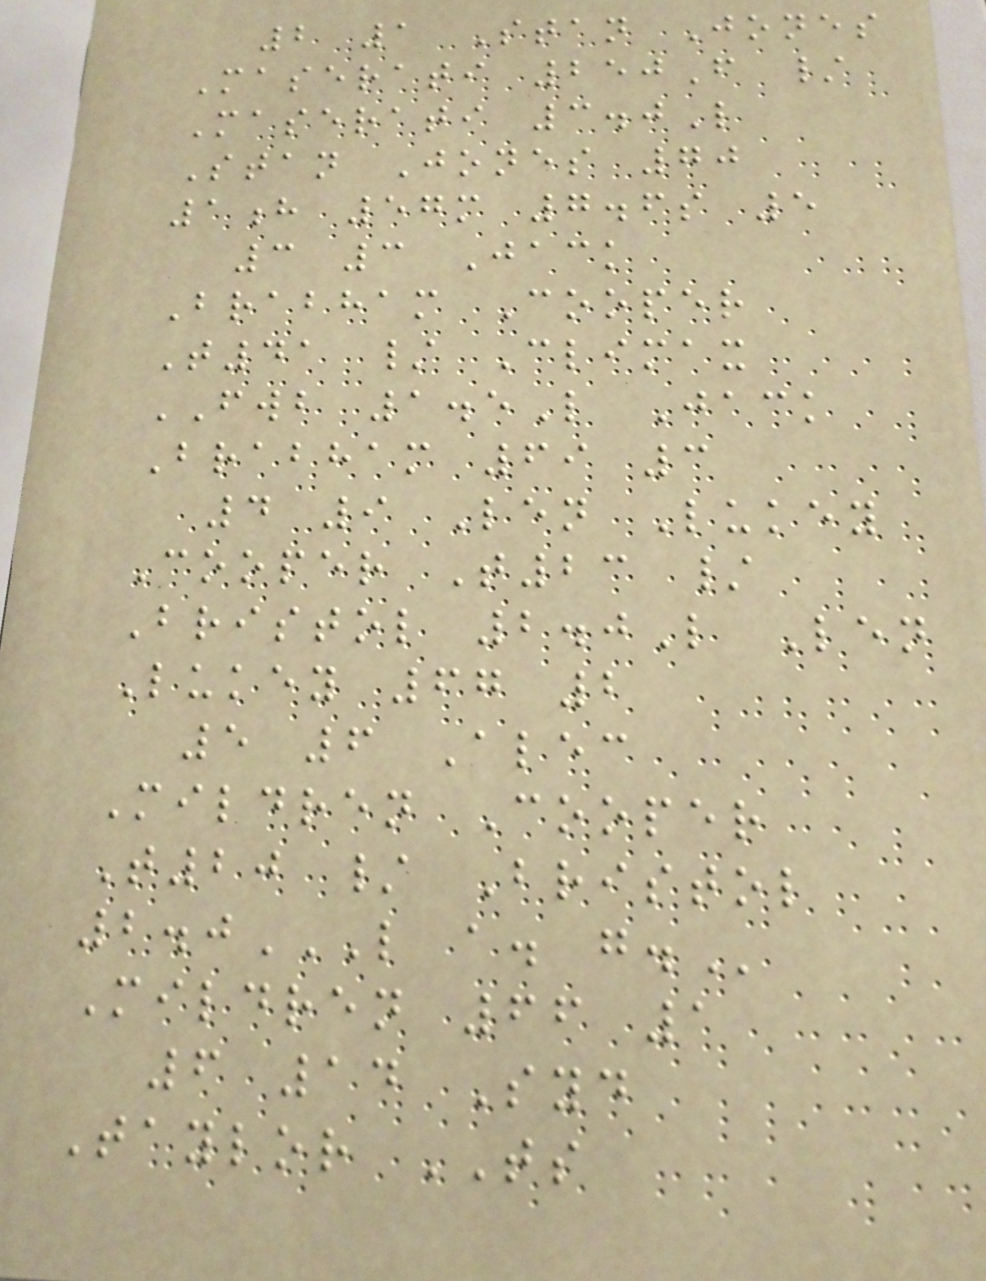2 1 Stan Jones
Maserati 250F /
Maserati 3.0L
Stan Jones 70
1h 57m 7.6s 5
3 3 Jack
Brabham Cooper
T41 / Climax
FWB 1.5L Jack
Brabham 69 3
4 9 Len Lukey
Cooper T23 /
Bristol 2.0L Len
Lukey 67 2
5 6 Alec
Mildren Cooper
T20 / Bristol
2.0L A. G.
Mildren 66 1
6 14 Syd
Taylor TS
